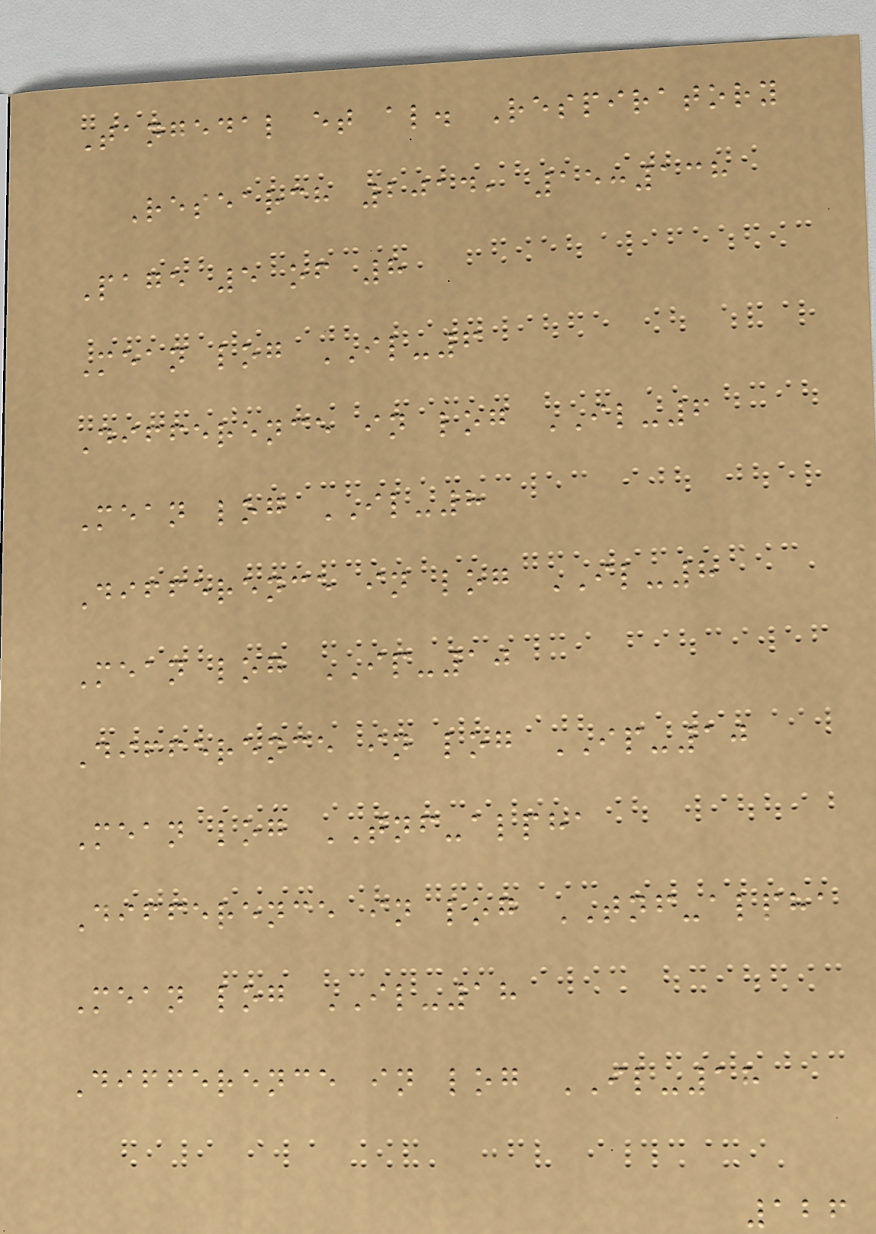Tangedal et al. Respiratory
Research 2014, 15:138
Page 5 of 8
Mean log IL-6
Difference in log IL-6
Mean log IL-8
Difference in log IL-8
Mean log IP-10
Difference in log IP-10
Mean log TNF-alpha
Difference in log TNF-alpha
Mean log IL-18
Difference in log IL-18
126
